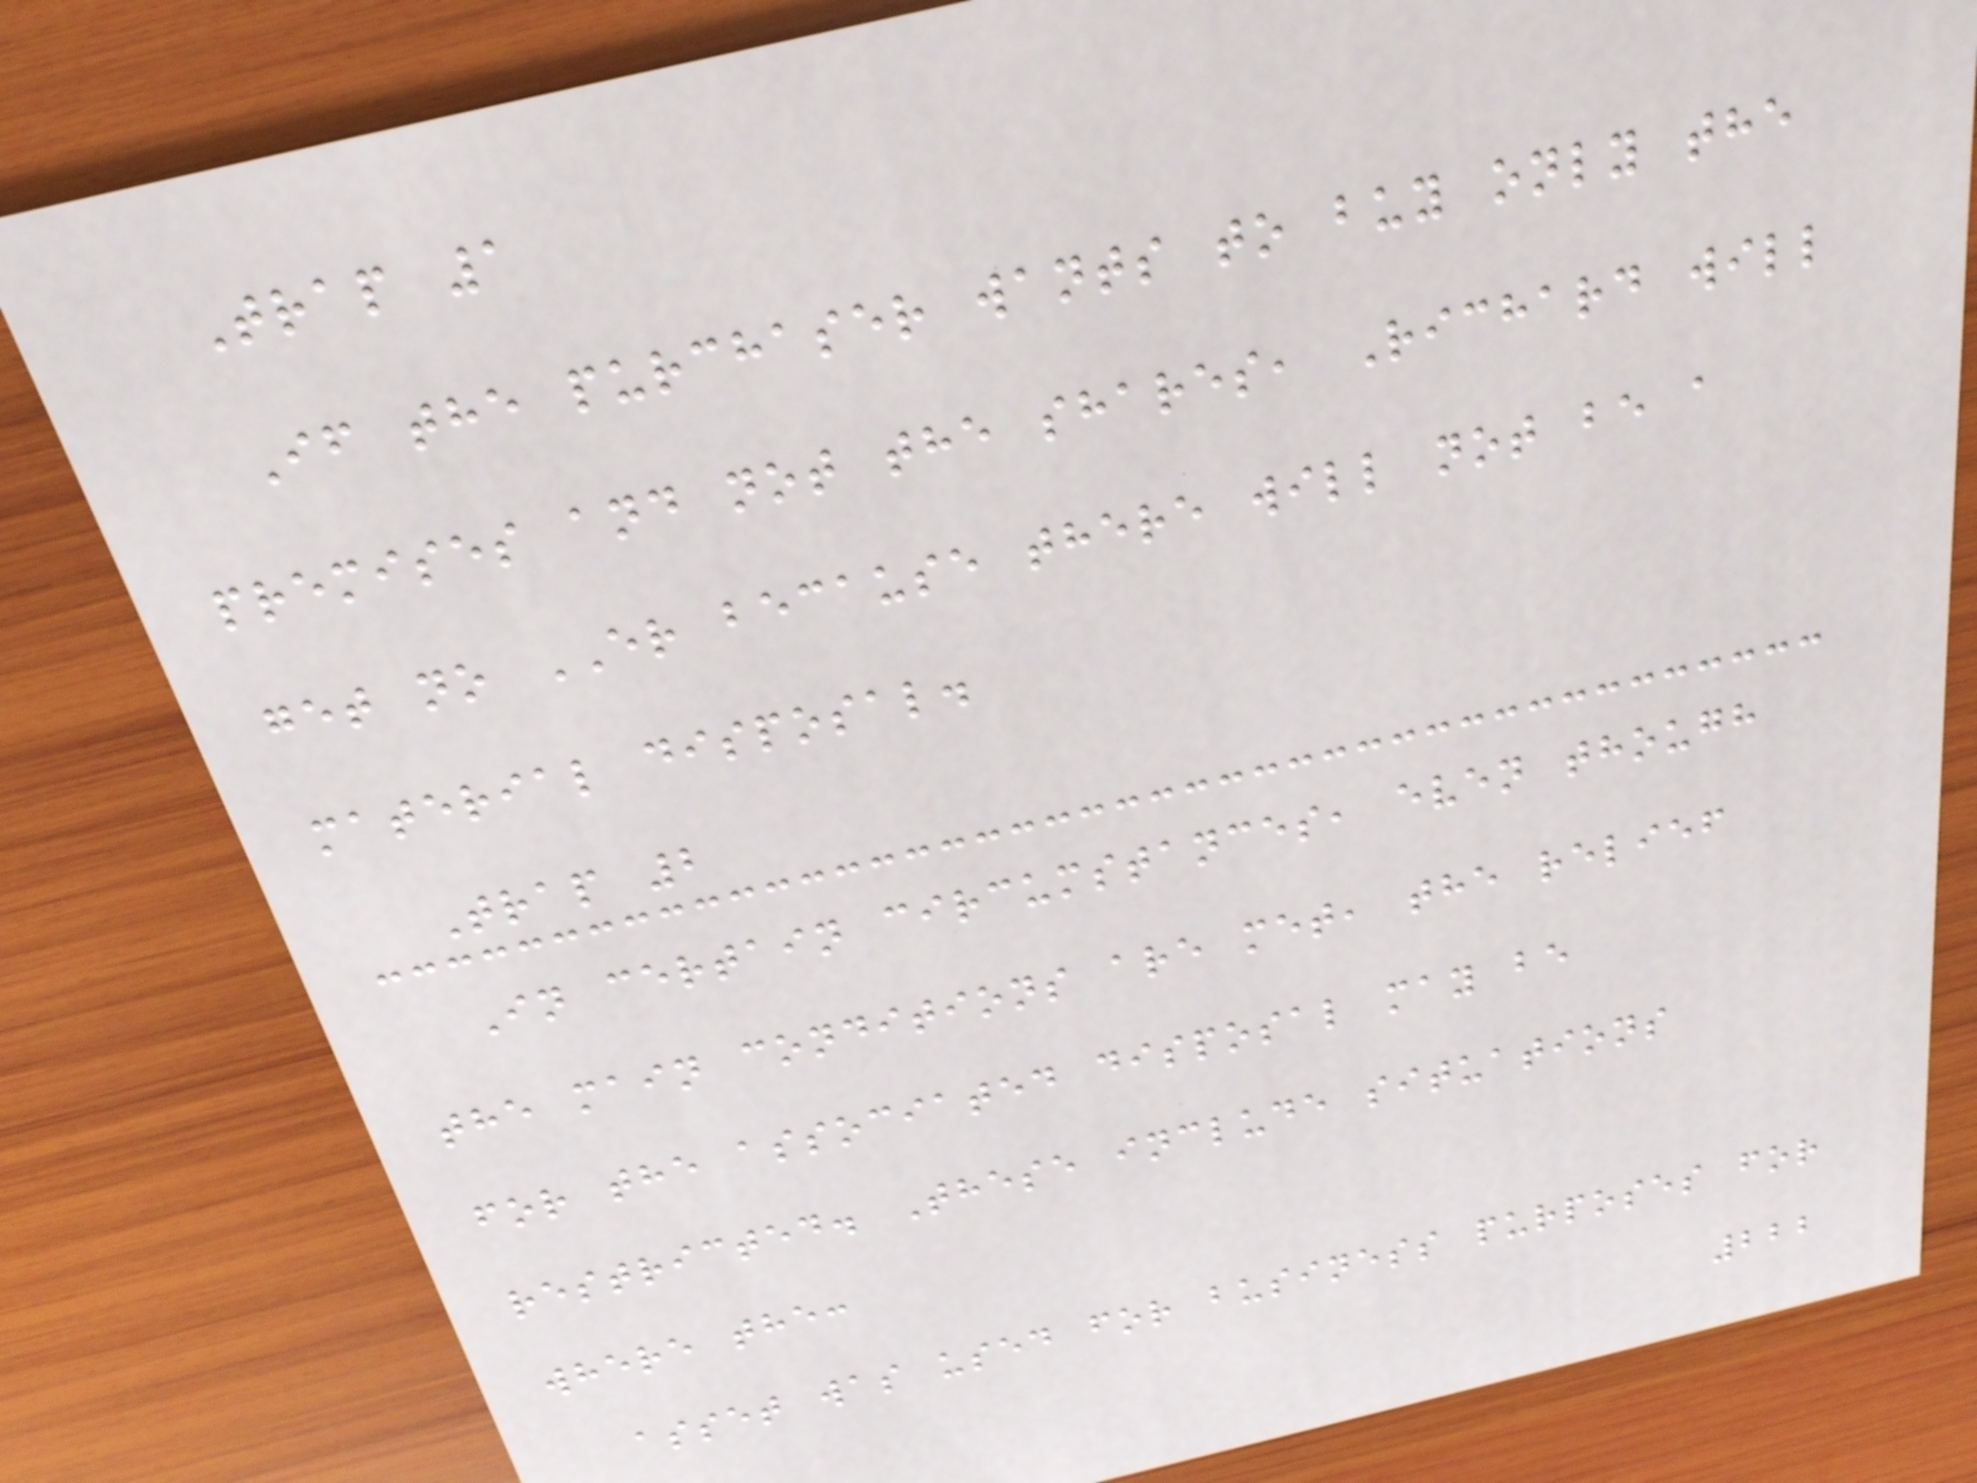Trap 1
If the purchaser wants to buy only the
premises and not the shares, Richard will
get no ER because there will not be a
material disposal.
Trap 2
In certain circumstances, even though
the main conditions are met, the relief
for the associated disposal may be
restricted. These include situations
where the:
asset was used for business purposes for
222
